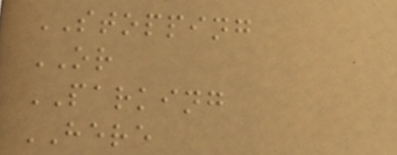STOPPING
OR
PARKING
HERE
